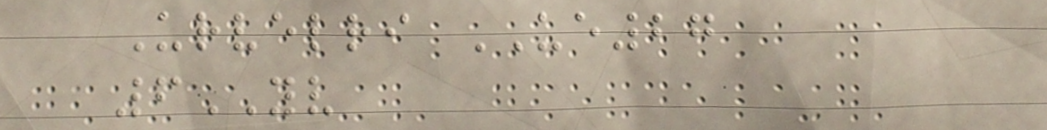Urvelri UE27
6YV
